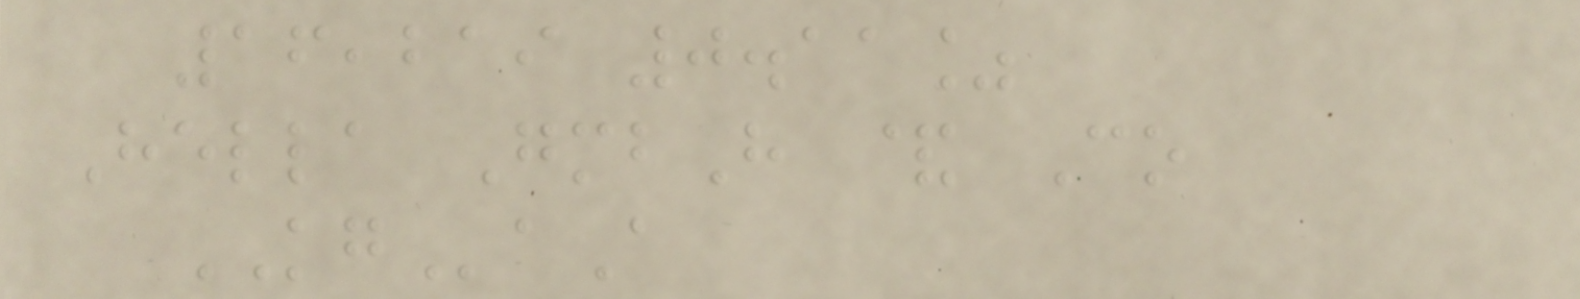16,219 0.11%
Hella GmbH & Co
KGaA
